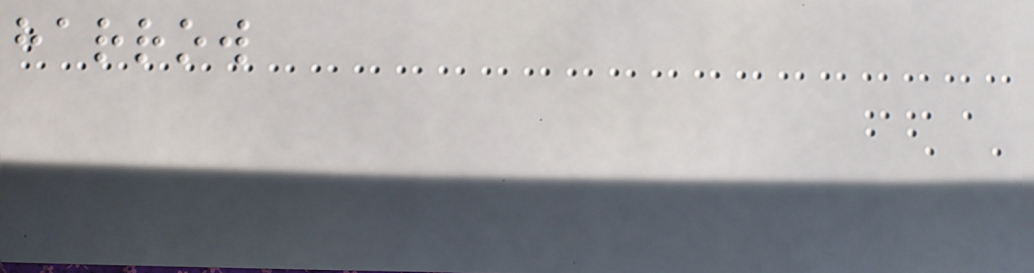harrow
